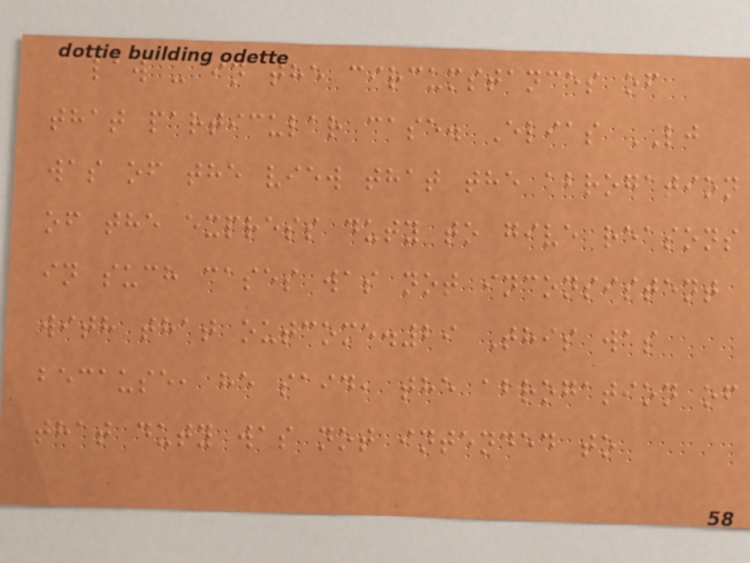law - in the circumstances of
that particular case. Elias LJ
was of the view that the abrogation
of the express duty to give reasons
in such cases was not inconsistent
with that outcome.29 This was
because, he said, the abrogation of
that duty was not intended to
